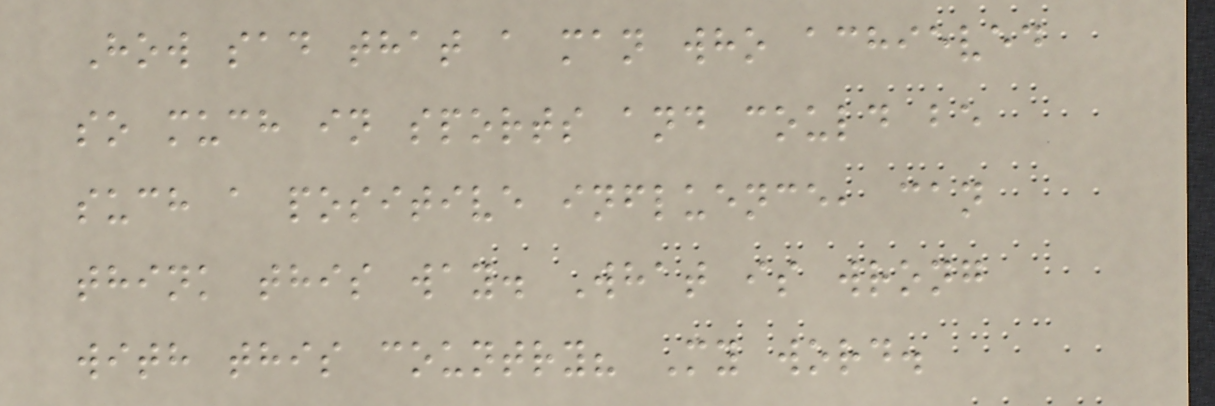How sad that a man who achieved
so much in sports and could be
such a positive influence, can
think this way. What is wrong
with this country? My word.
